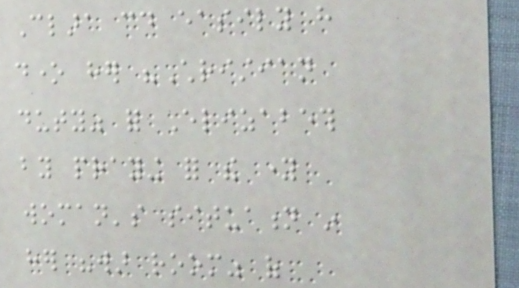Clara could easily have
done her "Christian
duty" for Elizabeth
by praying for the young
woman's situation in
her "war room" of
